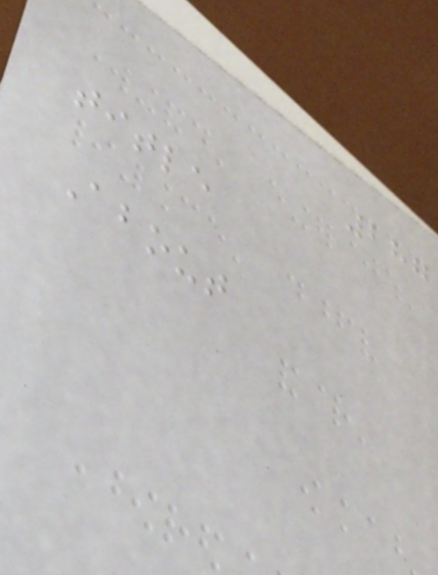287
title
About
